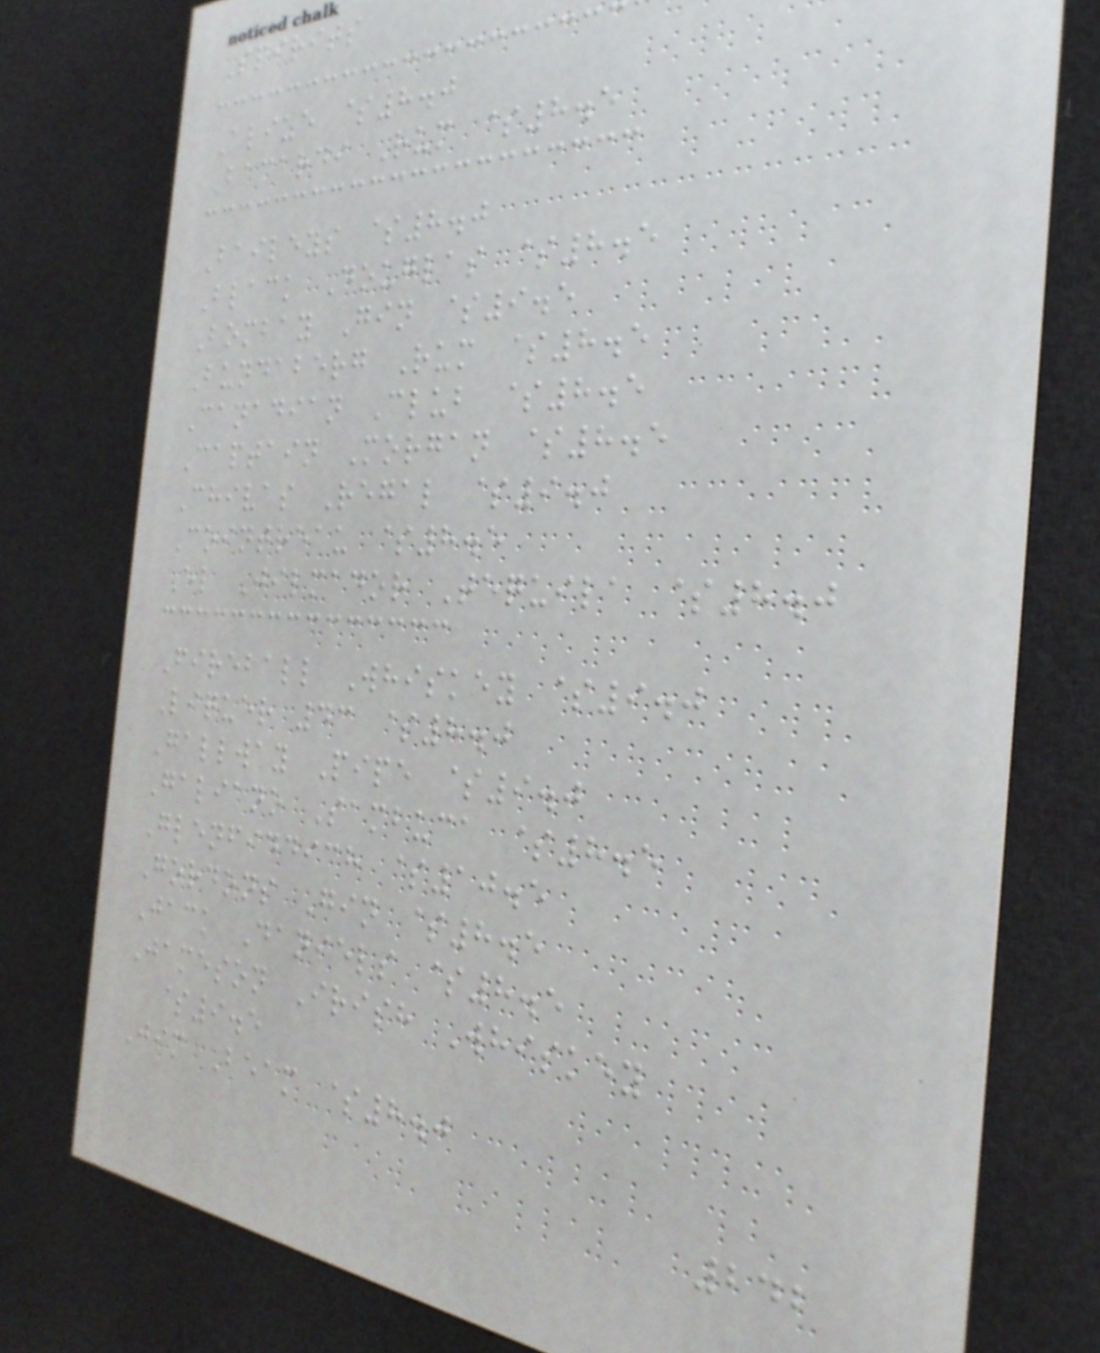Spirits
Alize $8.0
Bacardi Rum $8.5
Baileys $8.0
Black Douglas $8.5
Bombay Gin $9.5
Bundaberg Rum $8.5
Canadian Club $8.5
Captain Morgan $8.5
Chivas Regal $9.0
Cointreau $8.5
El Jilmador Tequila $8.0
Fireball Whiskey $9.0
Liquer 43 $8.0
Gallway Pipe $9.0
Galiano Sambuca $8.5
Glenfiddich $10.5
Gordons Gin $8.5
Jack Daniels $8.5
Jameson Irish Whiskey
$9.5
Jim Beam $8.0
242
